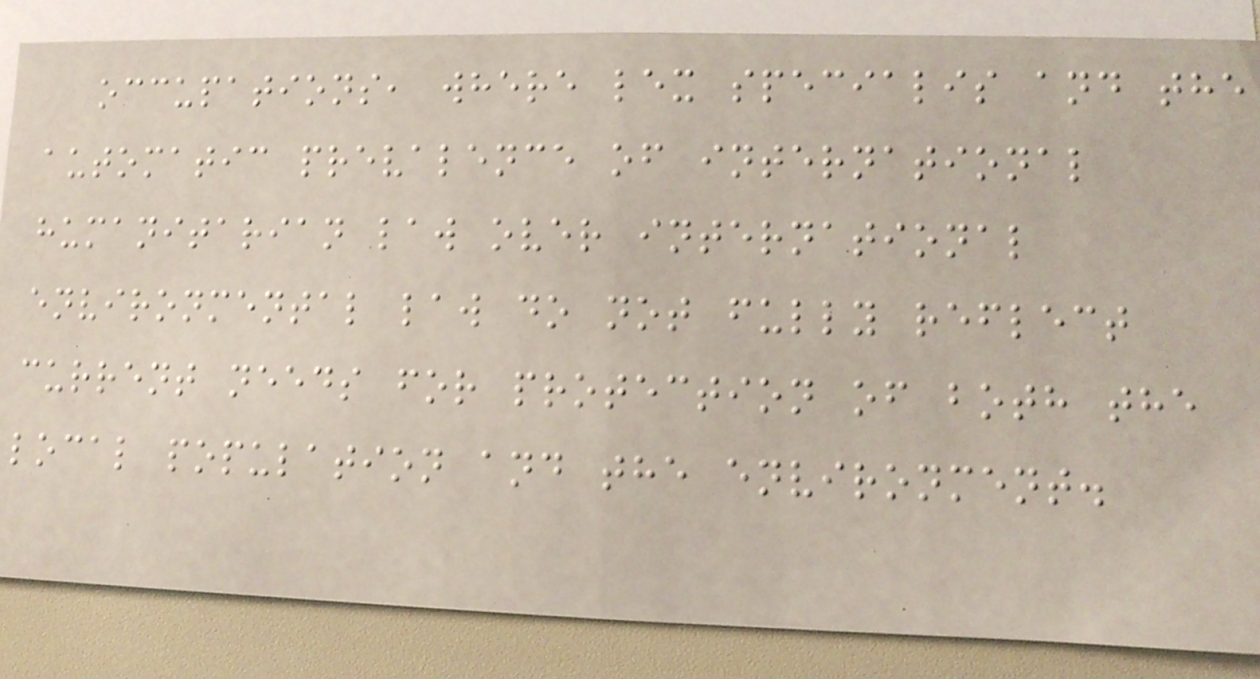occupations, where lex specialis and the
automatic prevalence of international
humanitarian law over international
environmental law do not fully reflect
current needs for protection of both the
local population and the environment.
